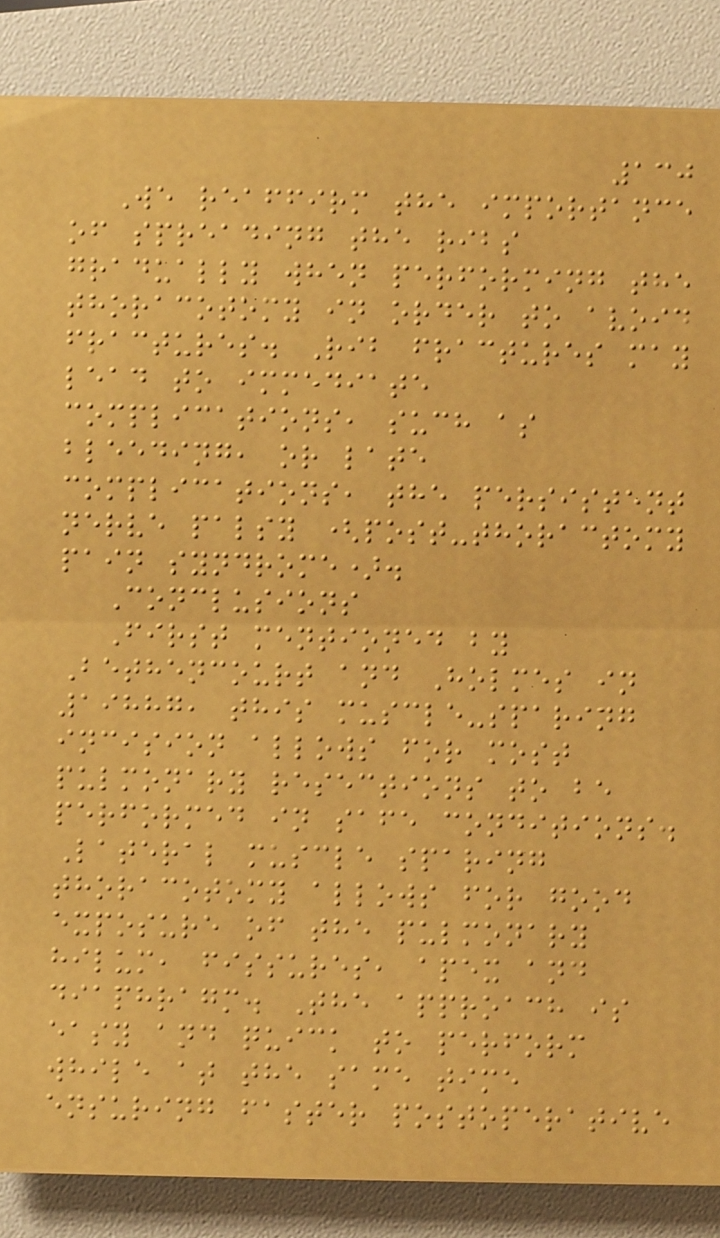130
We reaffirm the importance
of spreading the ribs
gradually when performing the
thoracotomy in order to avoid
fractures. Rib fractures may
lead to immediate
complications, such as
bleeding, or late
complications, the persistent
nerve palsy (post-thoractomy
pain syndrome).
Conclusions
First mentioned by
Bethencourt and Holmes in
19887, this muscle-sparing
incision allows for most
pulmonary resections to be
performed in safe conditions.
Lateral muscle sparing
thoracotomy allows for good
exposure of the pulmonary
hilum, fissures, apex and
diaphragm. The approach is
easy and quick to perform
while at the same time
ensuring faster postoperative
